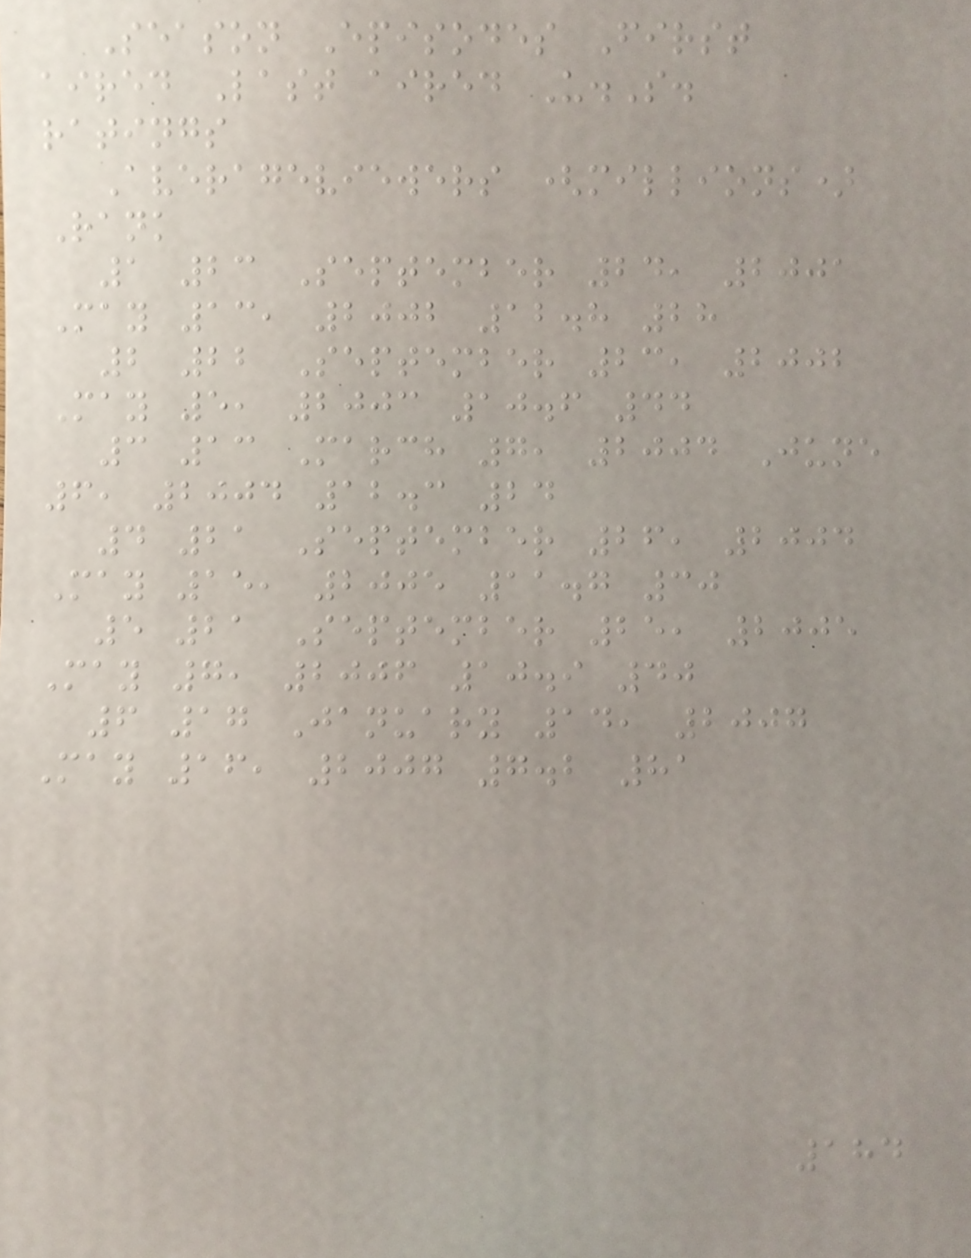Season Episodes First
aired Last aired U.S.
ratings
Averageviewers (millions)
Rank
1 23 September 24, 2001
May 13, 2002 12.8 28
2 22 September 23, 2002
May 5, 2003 10.6 44
3 13 March 7, 2004 June
6, 2004 12.3 24
4 21 September 26, 2004
May 15, 2005 11.7 30
5 21 September 25, 2005
May 7, 2006 10.9 40
6 17 January 14, 2007
May 16, 2007 7.2 81
184
